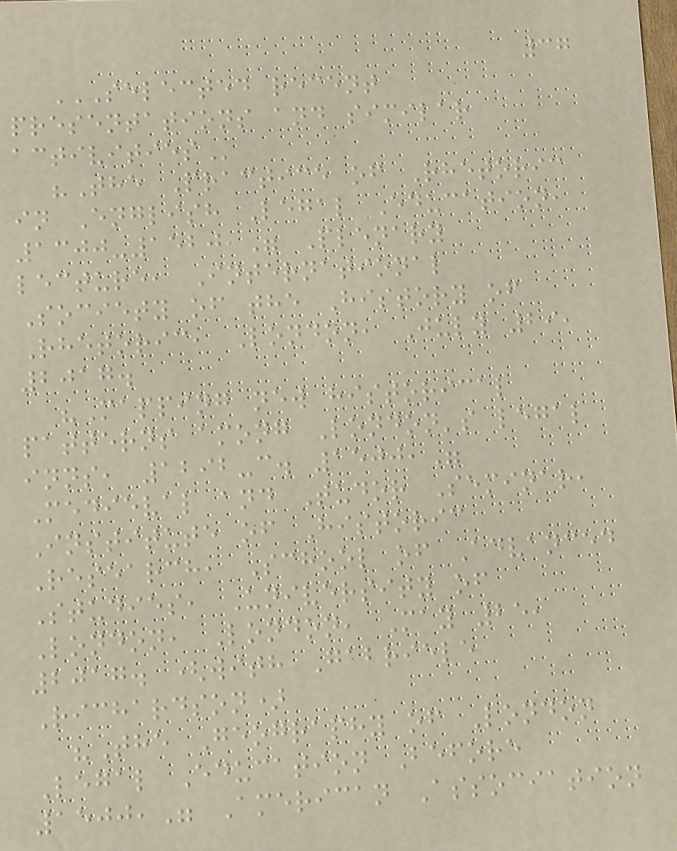37
SELECTED RECENT
PRESENTATIONS AND SIMILAR
ACTIVITIES
"The Practice of Rhetoric
in English Legal Education,
1300-1520," Plenary
lecture, International
Society of the History of
Rhetoric, London, July 29,
2017.
"Mapping new historical
patterns among London's legal
inns, 1292-c. 1500,"
Medieval and Tudor Seminar,
Institute of Historic
Research, School of Advanced
Studies, University of
London, London, May 25,
2017. (with Gabriele
Richardson)
"The Geography of London
Legal Education Before
1500," American Association
